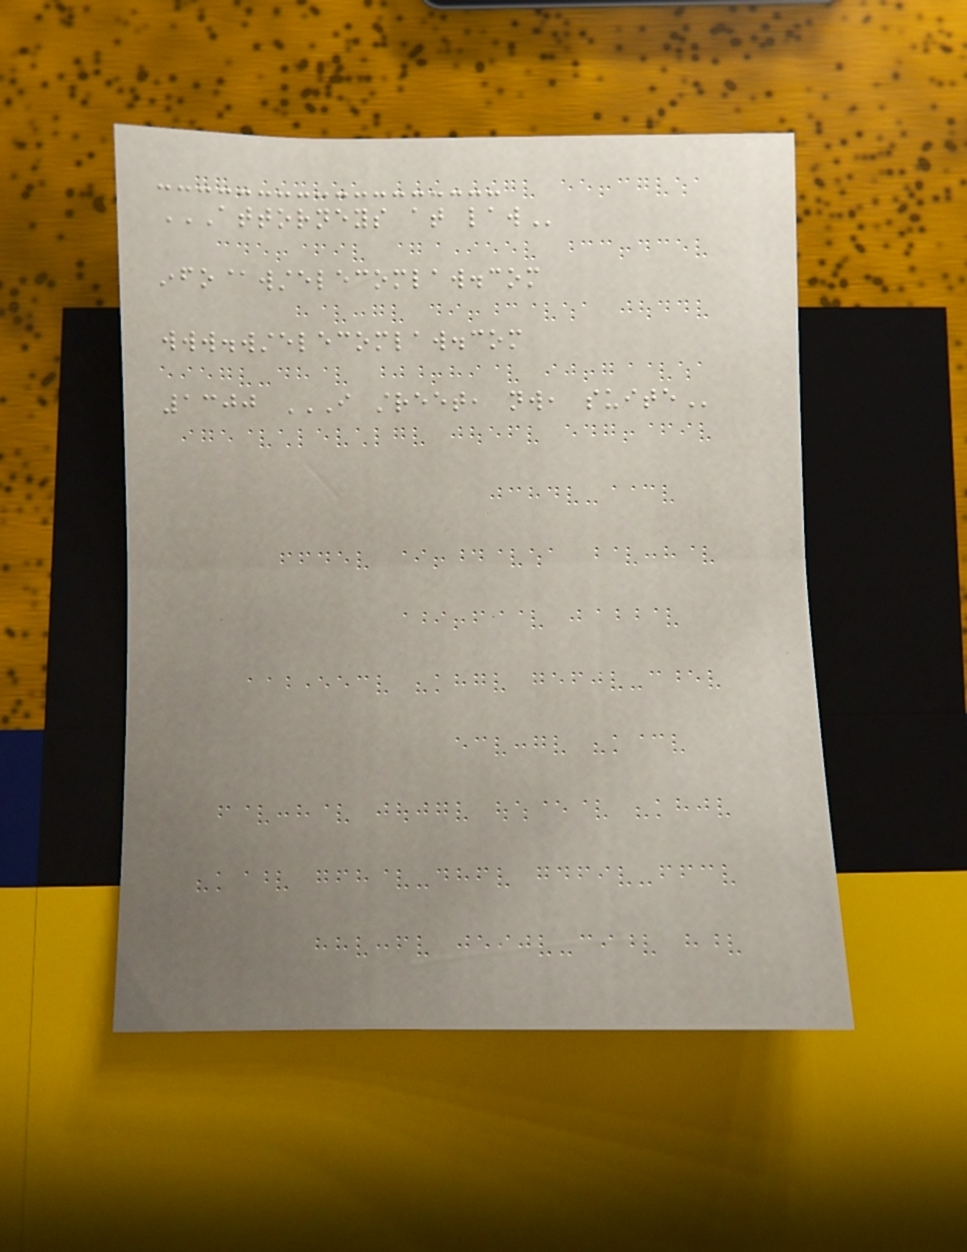ATTORNEYS AT LAW
info@wstelecomlaw.com
www.wstelecomlaw.com
1300 I STREET, NW, SUITE
